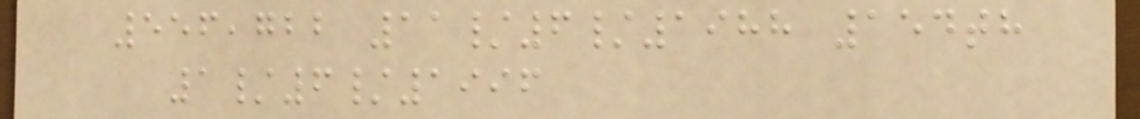556,722 11/6/1988 154th
1/6/1996
